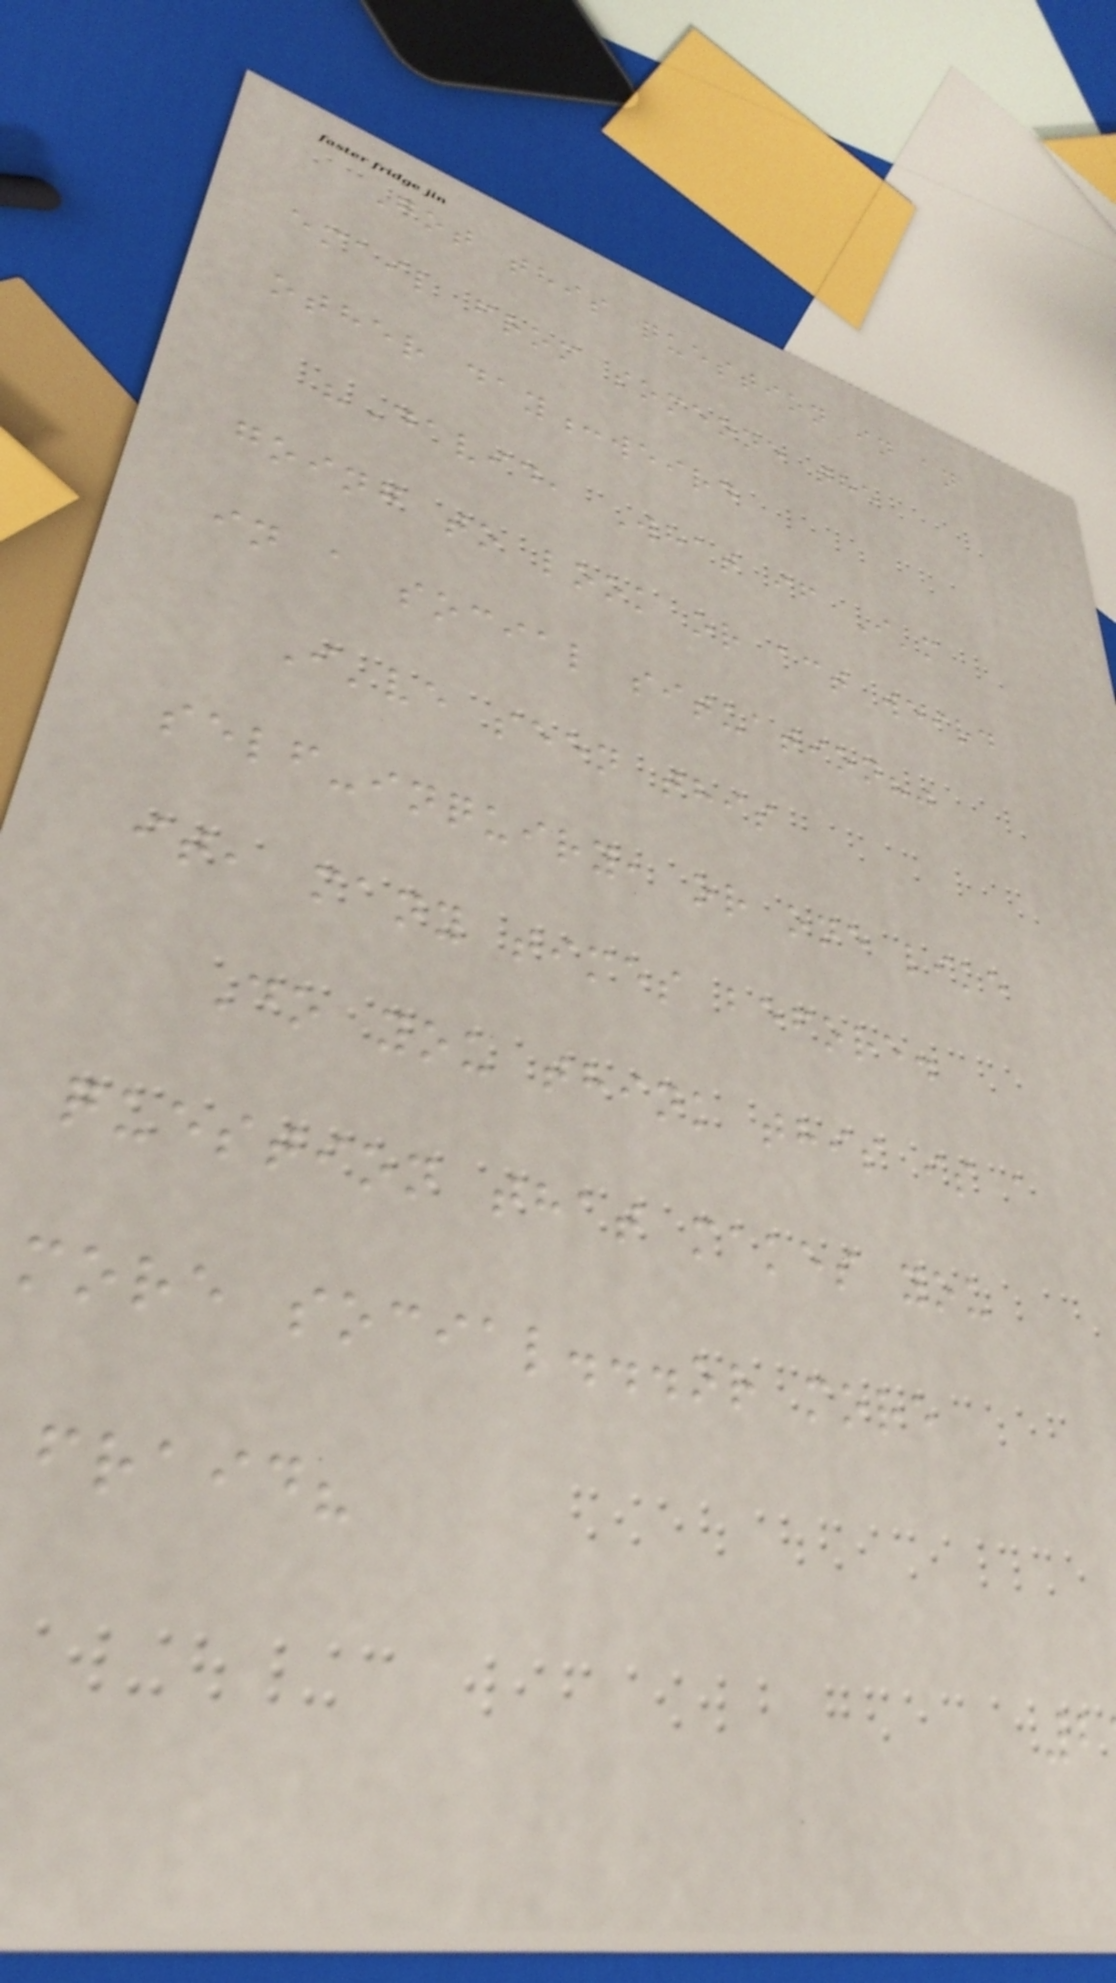Got this question in an
email from someone the
other day:weird
"David, What if I'm
going to look or act weird
in a social situation?"
I've seen this
self-inquiry, or one like
it, many times before.
Do you think this is a
question that makes you
more social...or more
fraid?
